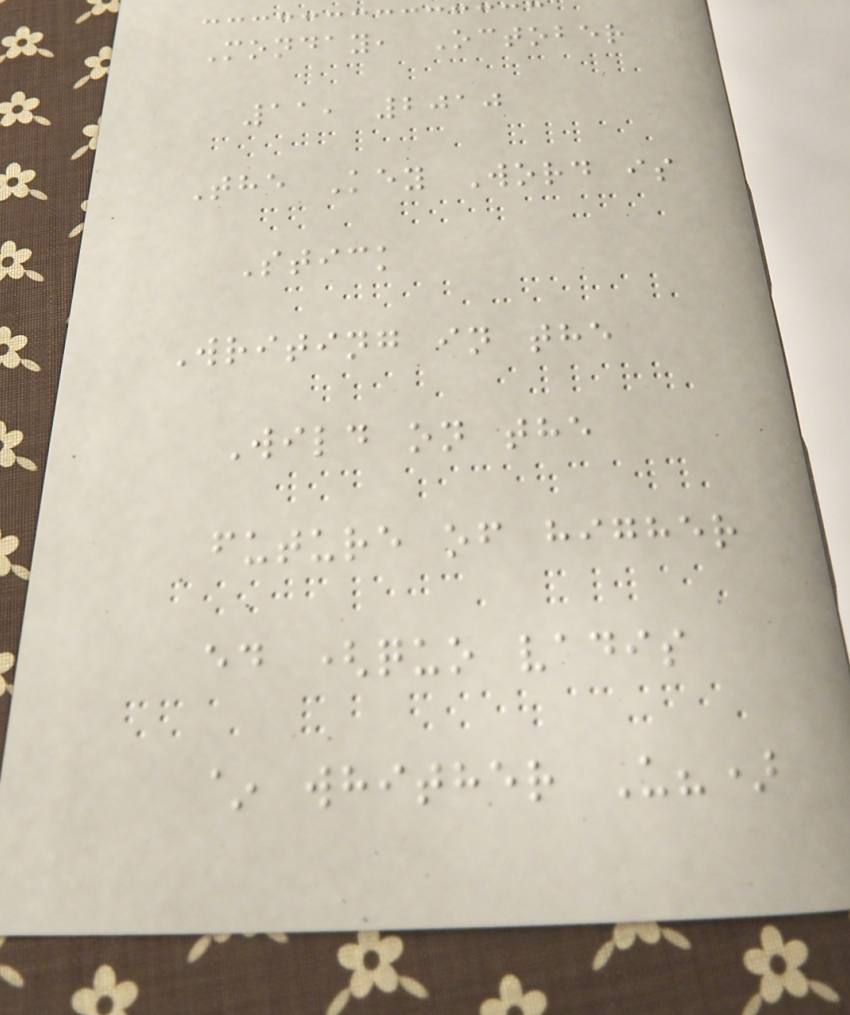Monday, October
11, 2010
The Key Word is
Stick
Writing in the
Wild on the
future of higher
ed (quo vadis
~ whither U?)
